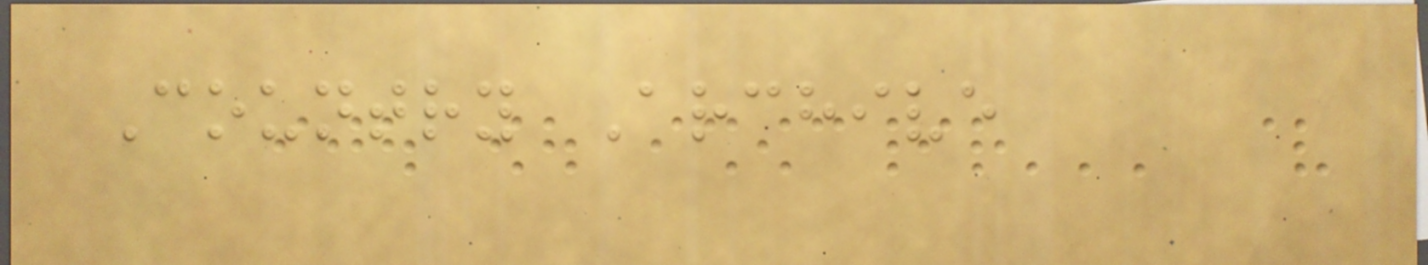Country Archive
